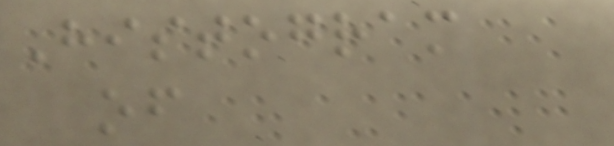Histogram
of
